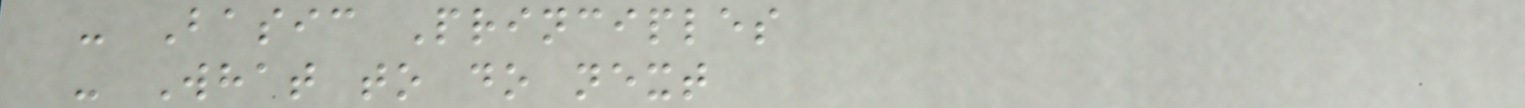- Basic Principles
- What to do next
